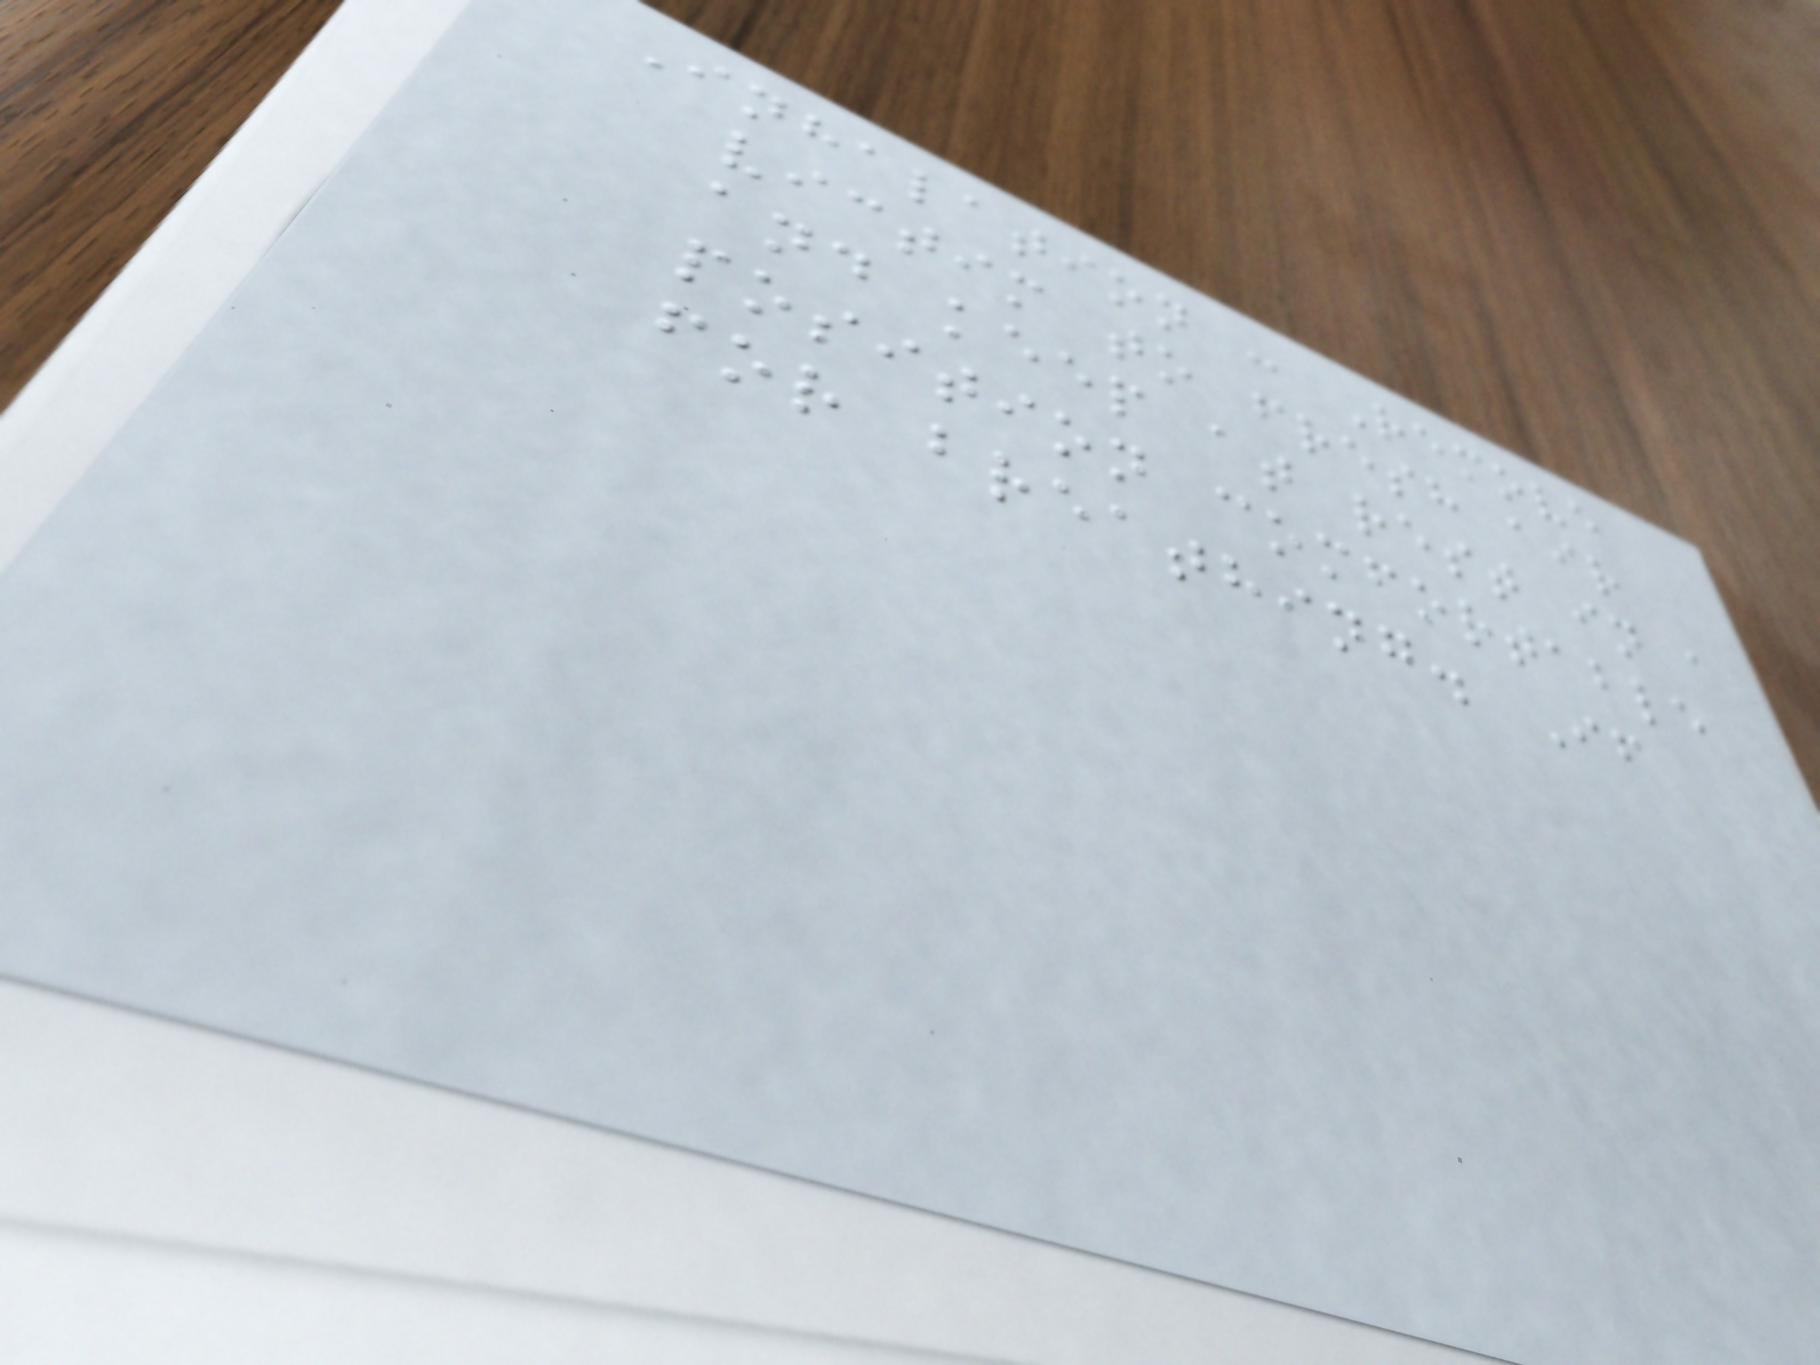Inhalation : Remove
victim to fresh air
and keep at rest in a
position comfortable
for breathing. If
